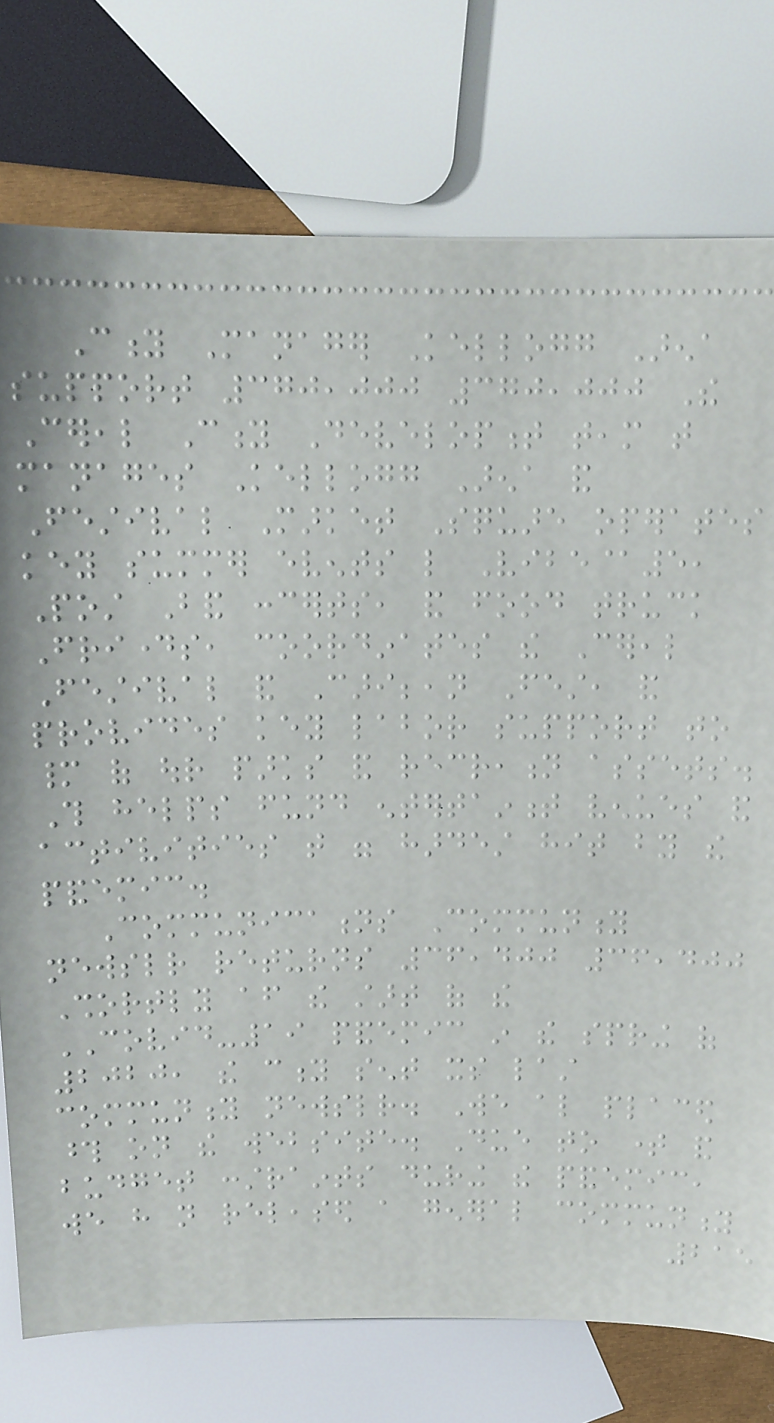City Manager Kellogg Arena
support 370,000 370,000 The
Cereal City Development team that
manages Kellogg Arena and
Festival Market Square operates
key summer events like Vibe@5,
Post Band concerts, and food truck
Fridays, coordinates the Cereal
Festival and Caribbean Fest, and
provides key labor support to
many of our parks and recreation assets.
This helps fund entertainment venues and
activities that were hardest hit by the
pandemic.
Communications Community
newsletter returns 36,400 36,400
Shortly after the start of the
COVID-19 pandemic in the spring of
2020, the city sent its last
community newsletter. We also placed
those on the website. Due to time and
budget constraints during the pandemic,
we have not released a general community
215
